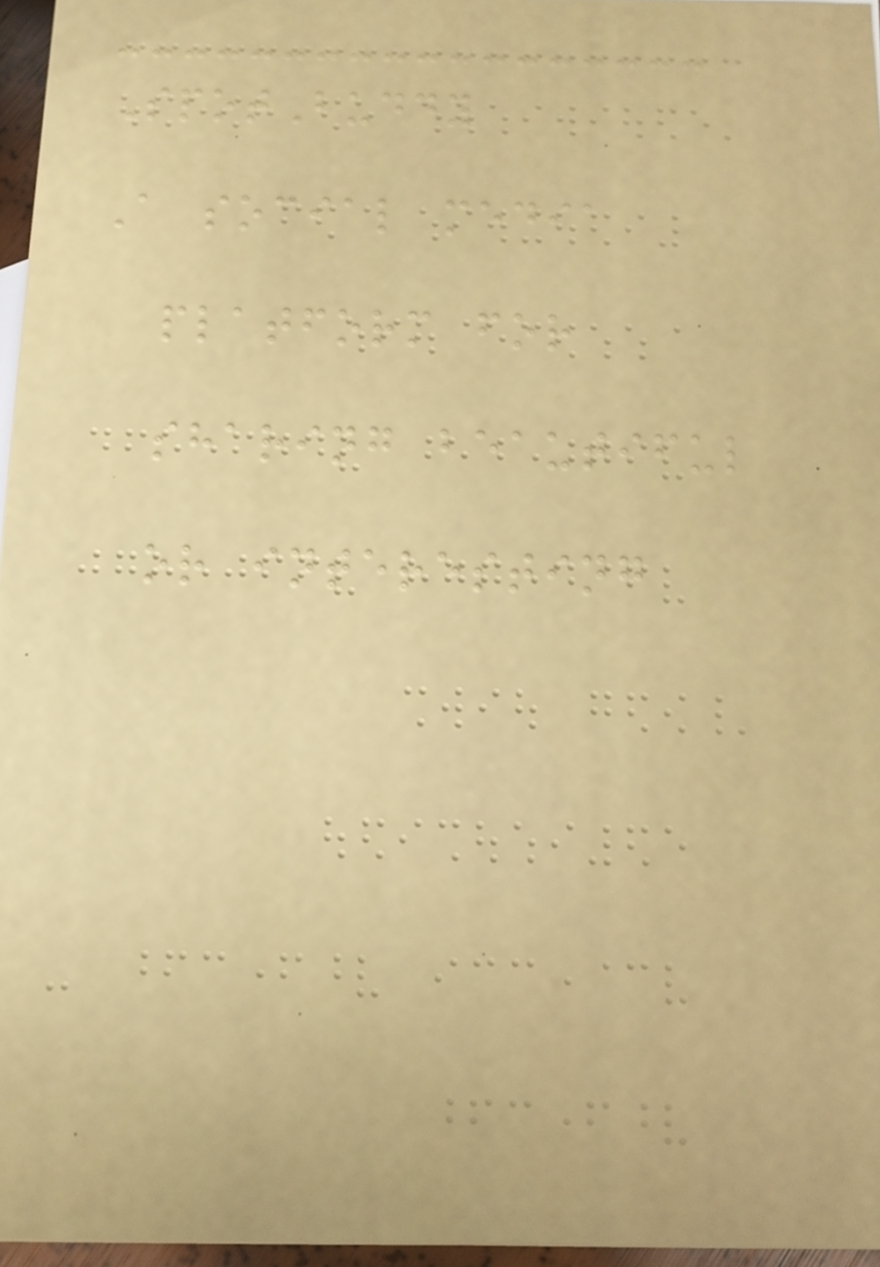SpotBuddy
A social media
platform for
sharing beautiful
or interesting
